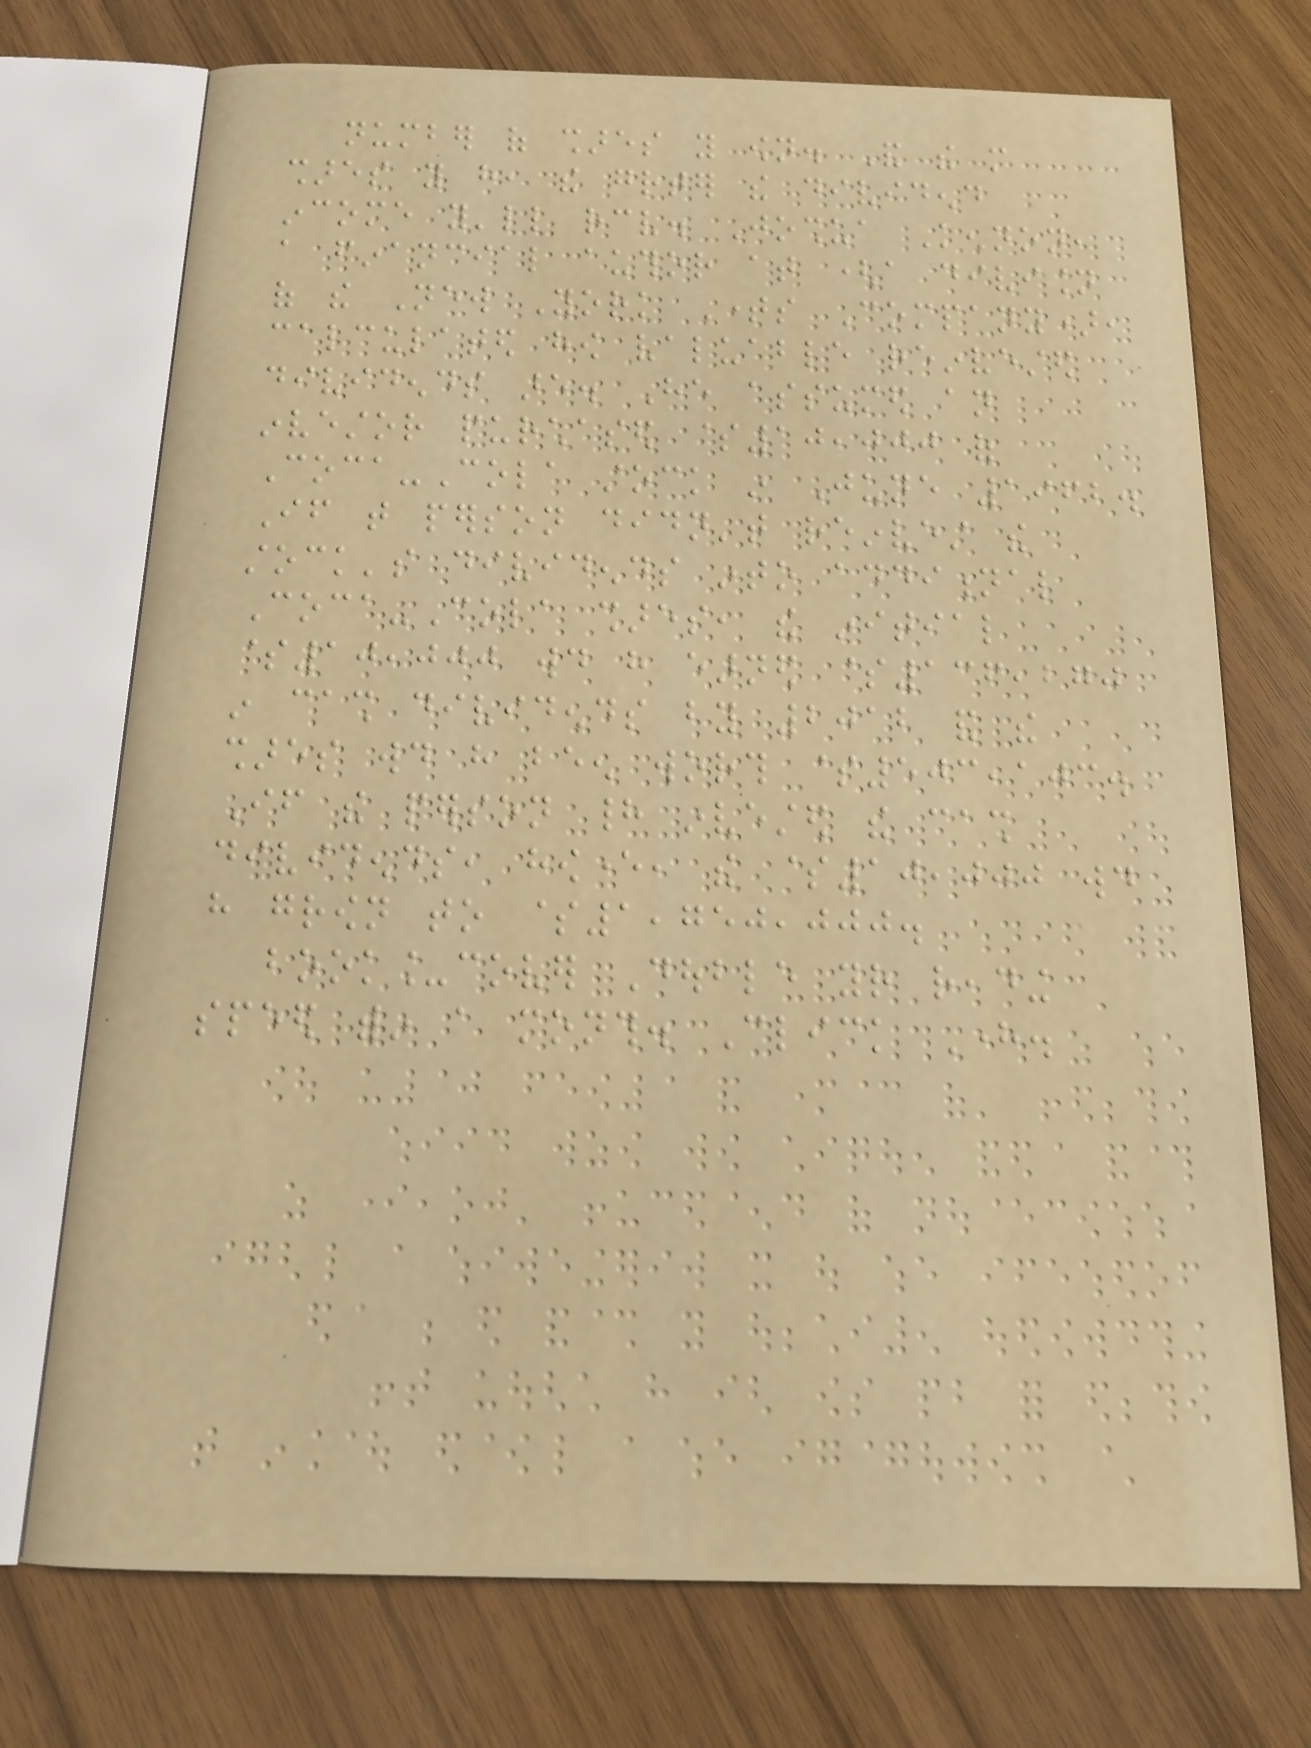number of shares you own. And the more
shares you have, the greater the dividend
income you'll receive. Joshua Kennon,
a financial author at (a division
of the New York Times Company),
calculated how valuable reinvested
dividends are. He assumed an
investor purchased $10,000 of
Coca-Cola stock in June 1962.
If that person didn't reinvest the
stock's dividends into additional
Coca-Cola shares, the initial
$10,000 would have earned $136,270
in cash dividends by 2012 and the
shares would have been worth $503,103.
If the person had invested the cash
dividends, however, the $10,000 would
have grown to $1,750,000.
book_cover Double your reading
speed within a month. Click Here.
